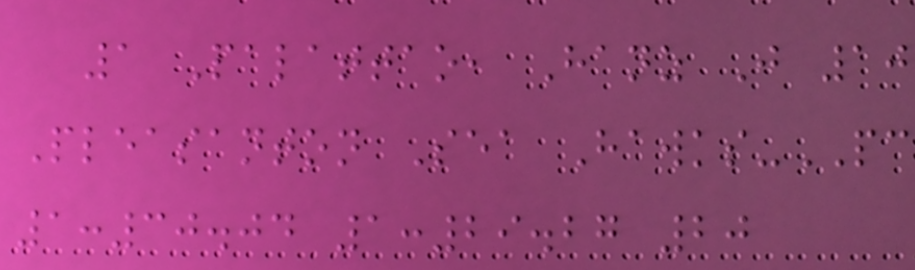1 Palattao, Hanz J 10
Pleasanton Sea Hawks-PC
1:30.04 1:29.27 20
